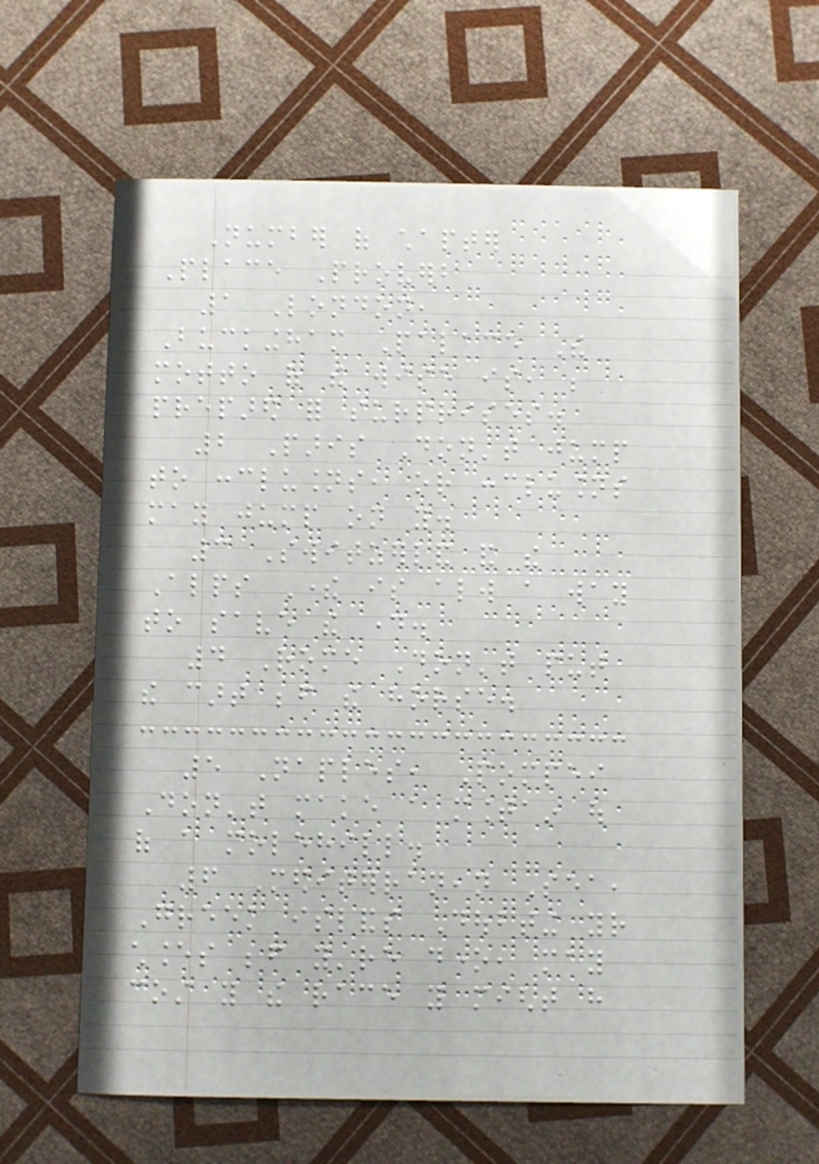Number of chapter
Place Proverb
1 London,
Buckingham Palace The
motto of the wise is, be
prepared for surprises.
2 Paris Don't jump
to conclusions, or conclusions
may jump on you.
3 Switzerland and the
Alps There is always a way
to save the day.
4 Rome Don't put
the cart before the horse.
5 Naples, Pompei
Don't make a mountain out
of a molehill.
6 Mediterranean Sea,
Greek islands Doubting your
chances before you're done, may
cost you the race you might have
